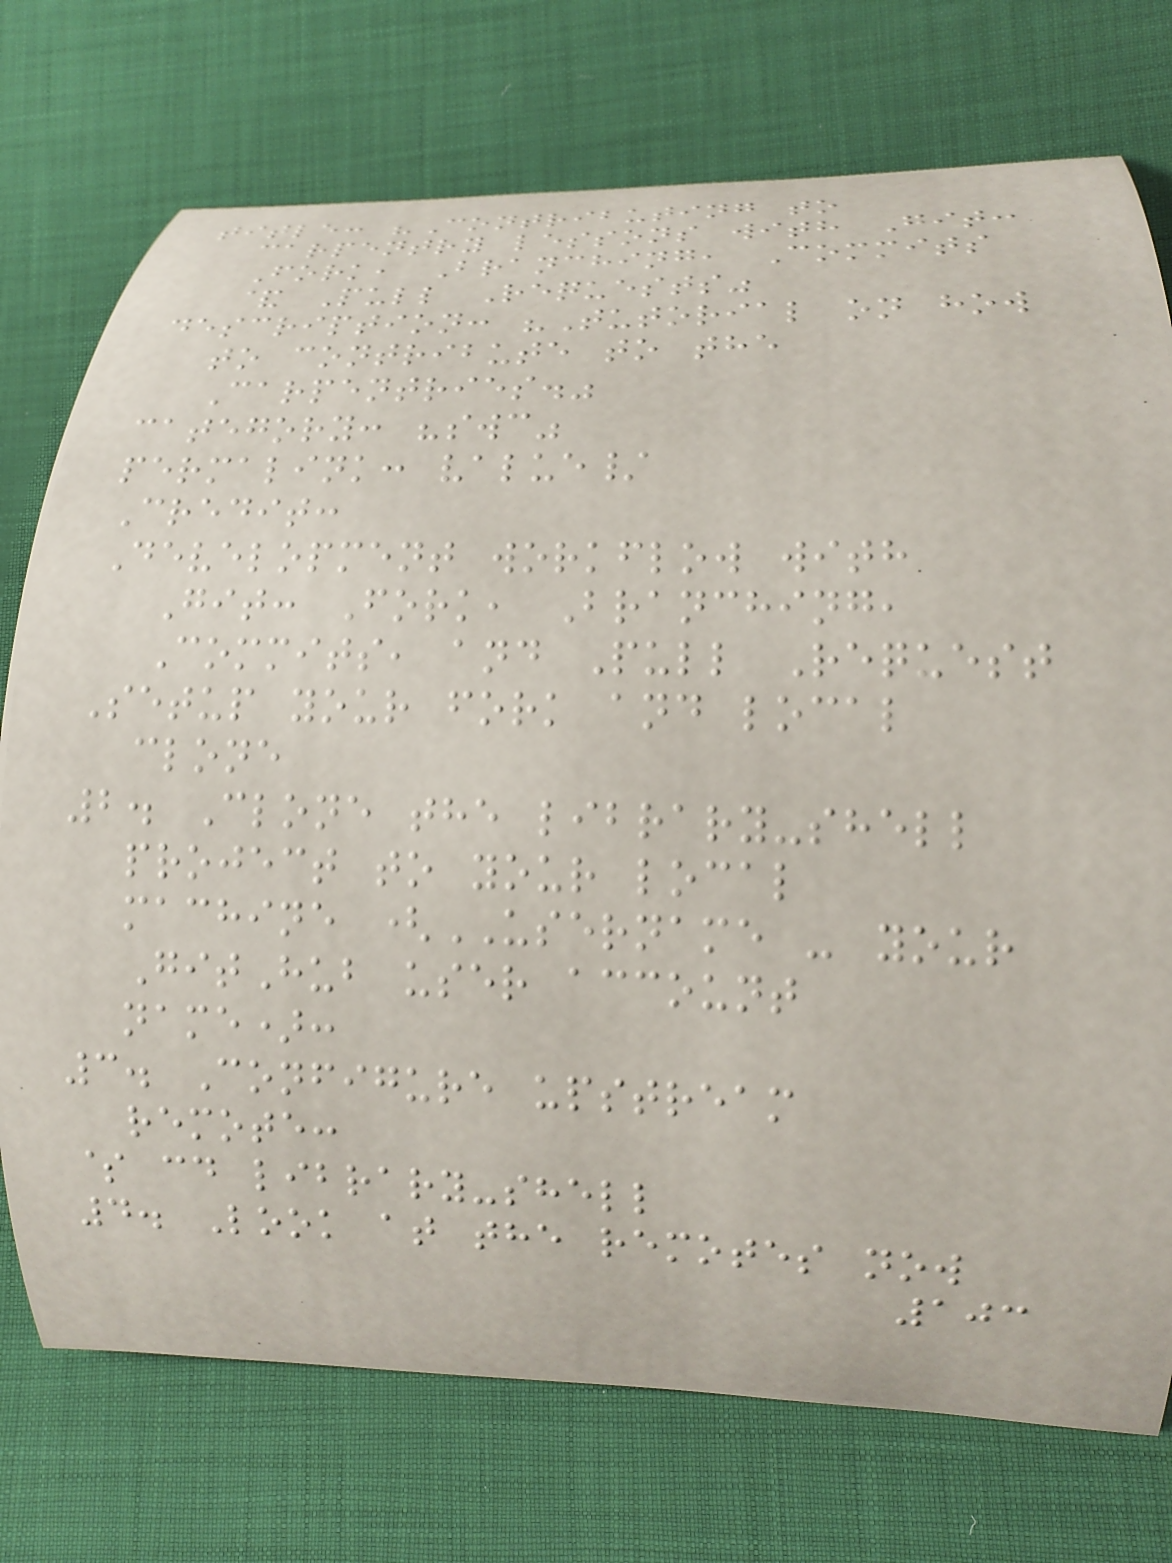title: "Contributing to
carpentry lessons with Git:
Fork, Branching, Commits
& Pull Requests"
description: "Tutorial on how
to contribute to the
Carpentries."
category: "swc"
permalink: value/
Credit:
Development workflow with
Git: Fork, Branching,
Commits, and Pull Request
Setup your fork and local
clone
2. Clone the library-shell
project to your local
machine (USERNAME - your
GitHub user account
name):
3. Configure upstream
remote:
$ cd library-shell
4. Look at the remotes now
103
